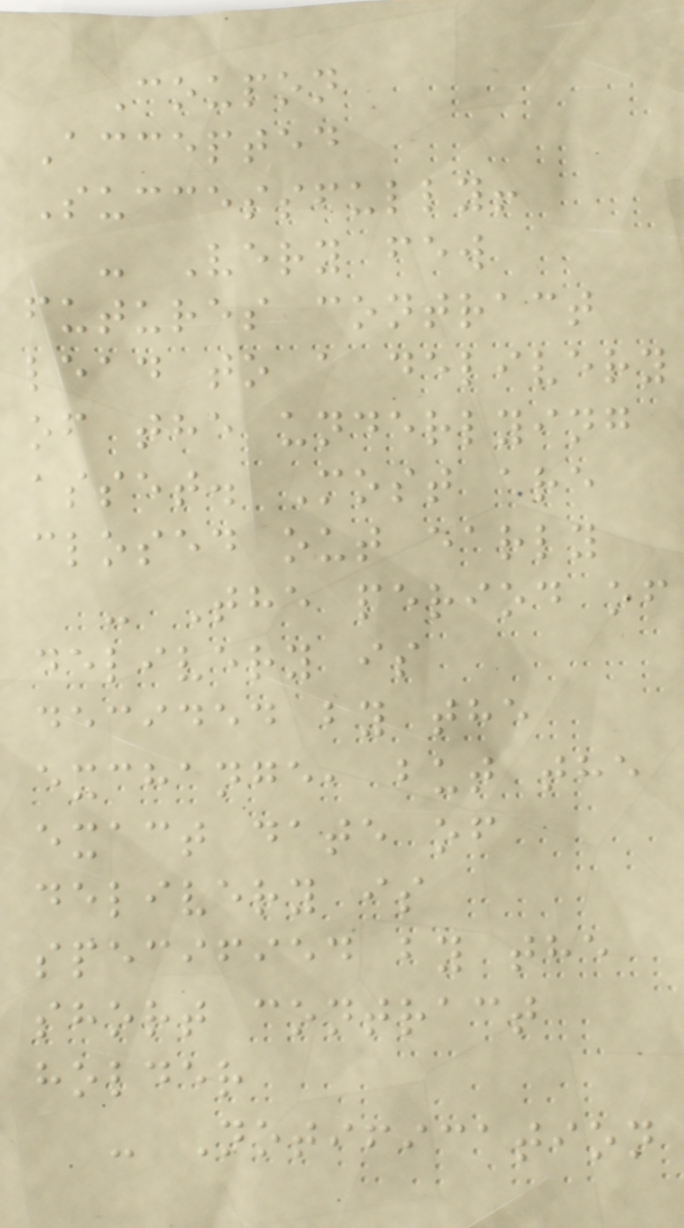Coupon
Accepted
Successfully!
- Very few
futures contract
lead to a delivery
of the underlying
asset. Most are
closed out early
- The period of
delivery is
decided by the
exchange, but the
exact date of
delivery is
specified by the
short contract
holder
- Notification
